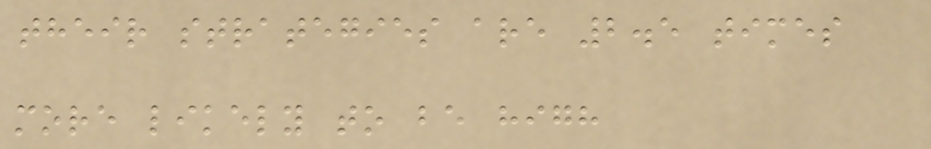their strategies are 2.5 times
more likely to be high
